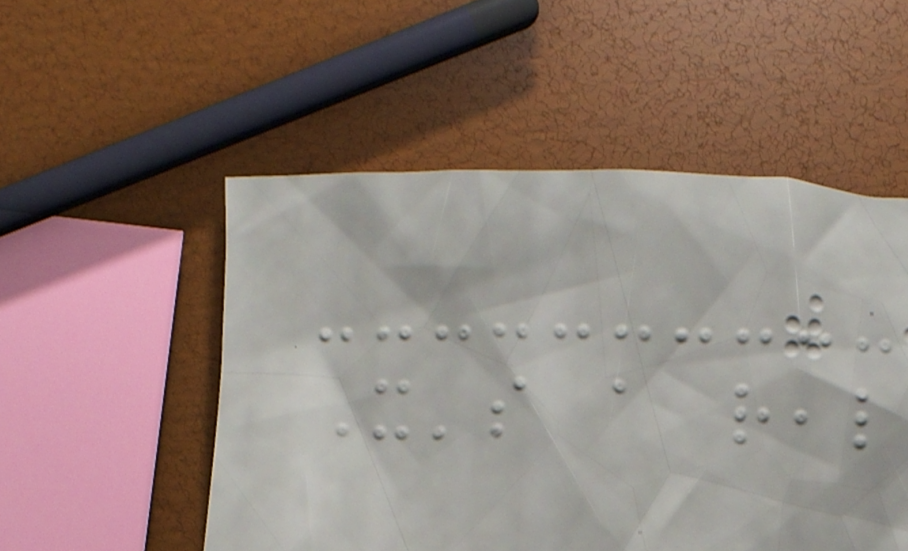It's a real
